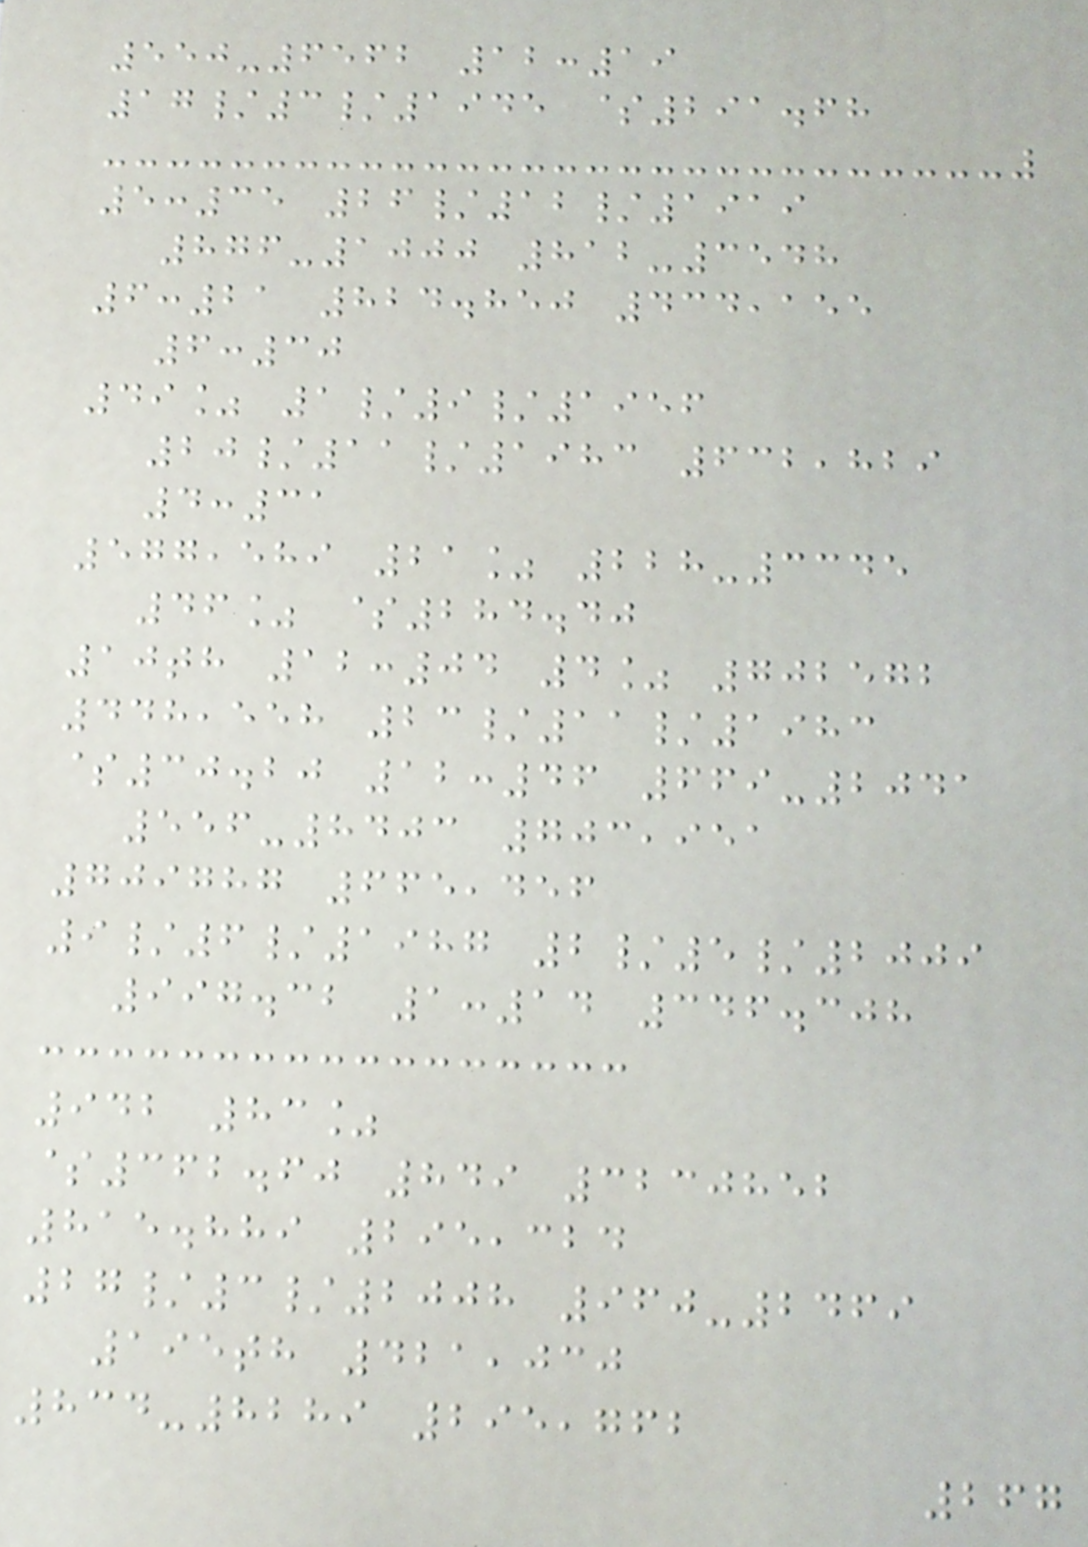550-6562 12:19
17/3/1945 $291.68
5:35 26/12/1919
876-1000 812-3548
6:21 824.850 434,155
6:30
49% 1/9/1956
20/11/1983 632,829
4:31
577,589 21% 228-3345
46% $284.40
10th 12:04 4% 702572
448,558 23/11/1983
$30.20 12:46 669-2041
556-8403 703,951
709787 665,456
9/6/1987 2/5/2009
997.32 1:14 346.308
942 83%
$362.60 849 3230852
815.889 295,324
27/3/2008 960-2469
195th 421,030
834-8289 295,762
267
